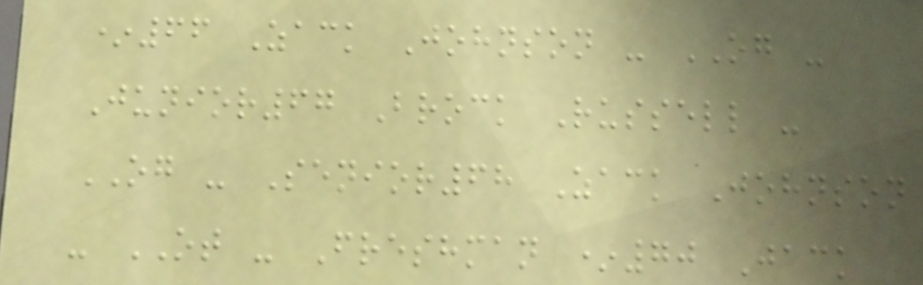*66 Zack Johnson - OG -
Junior67 Brock Russell -
OG - Senior68 Zack Johnson
- OT - Freshman *70 Jack
